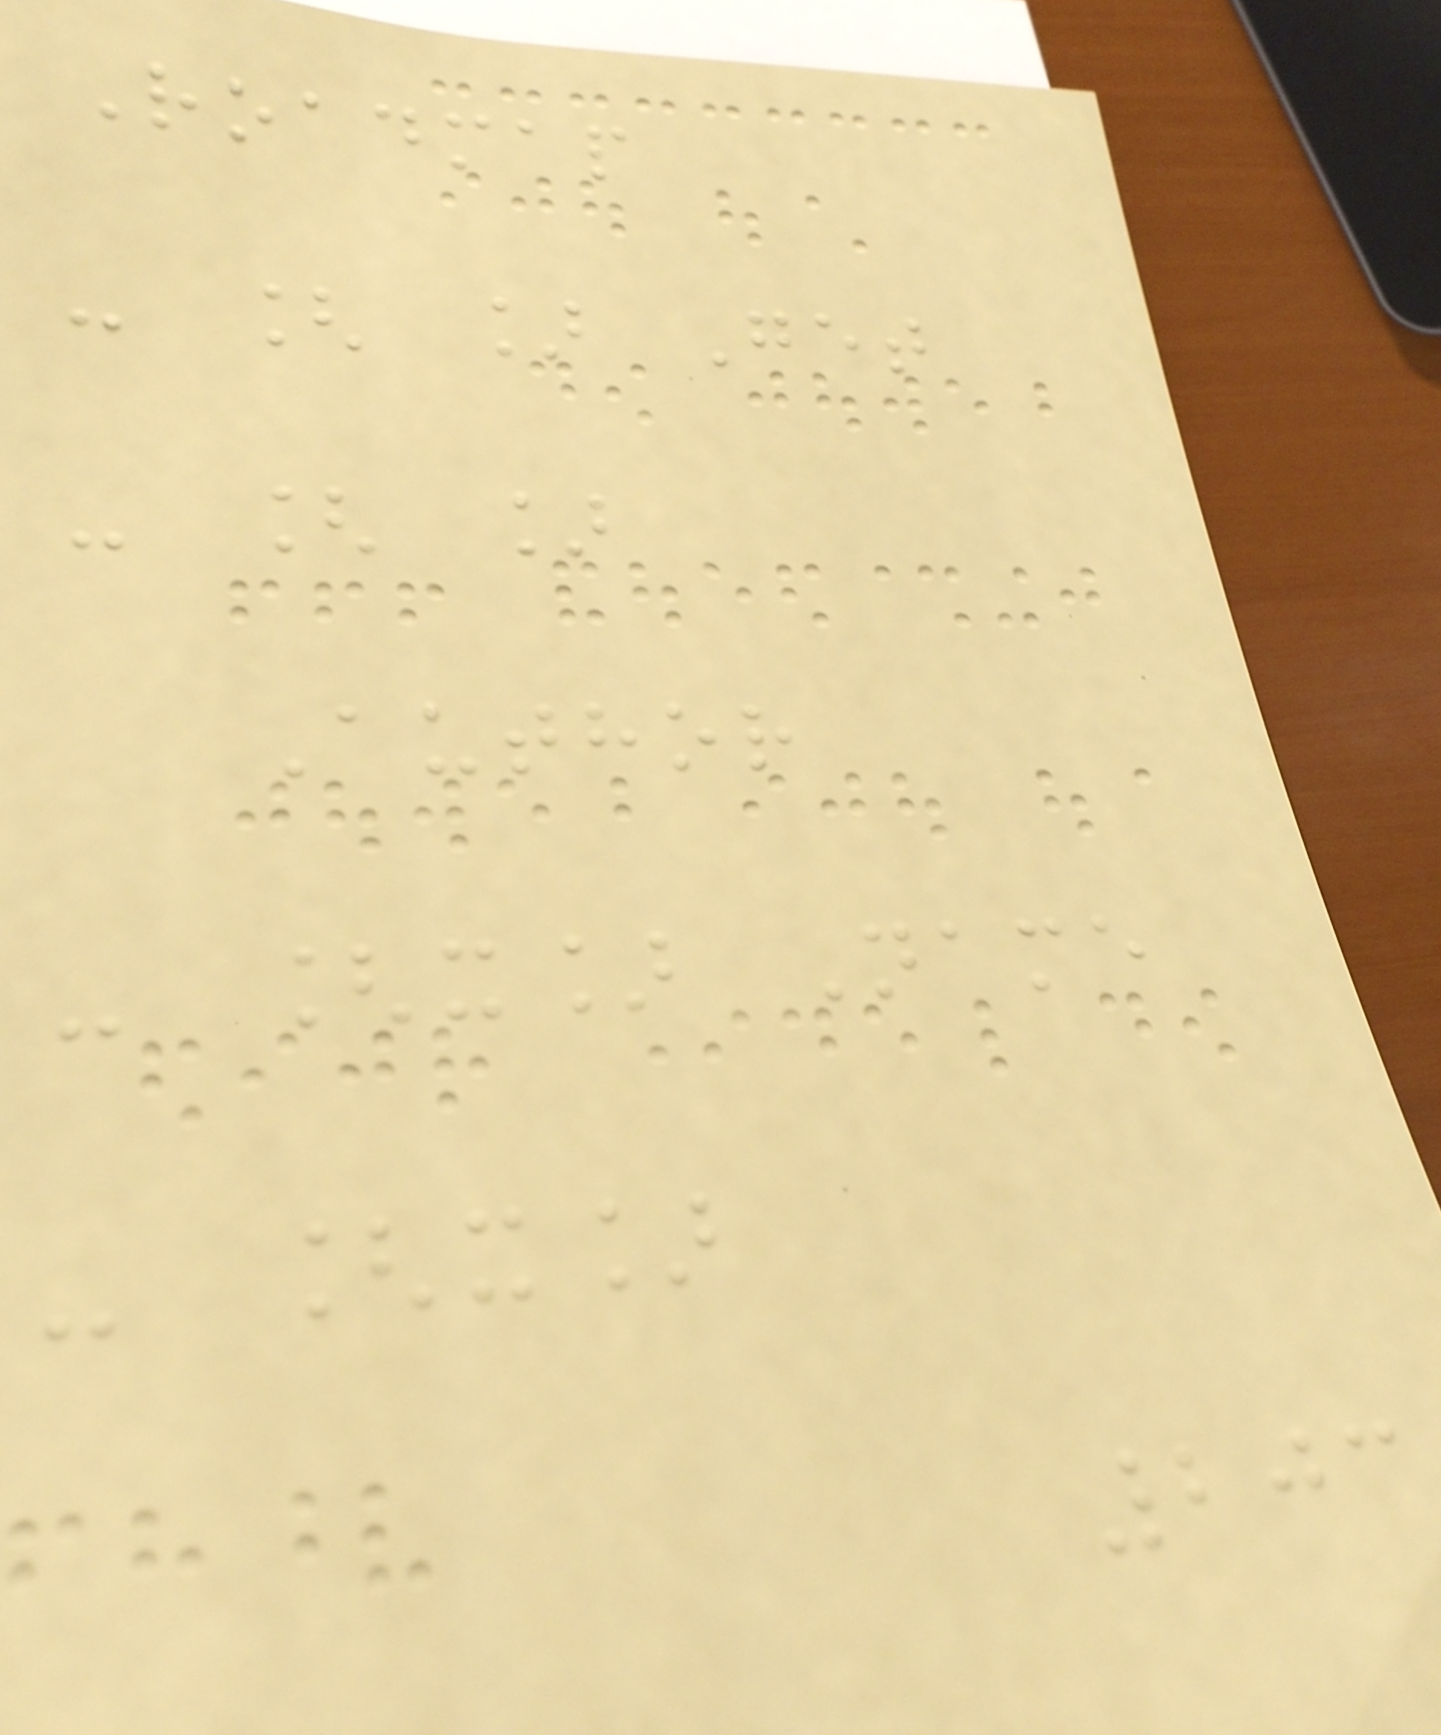Roadmap
- [ ] Get
- [ ]
Author
- [x] Name
- [x]
203
